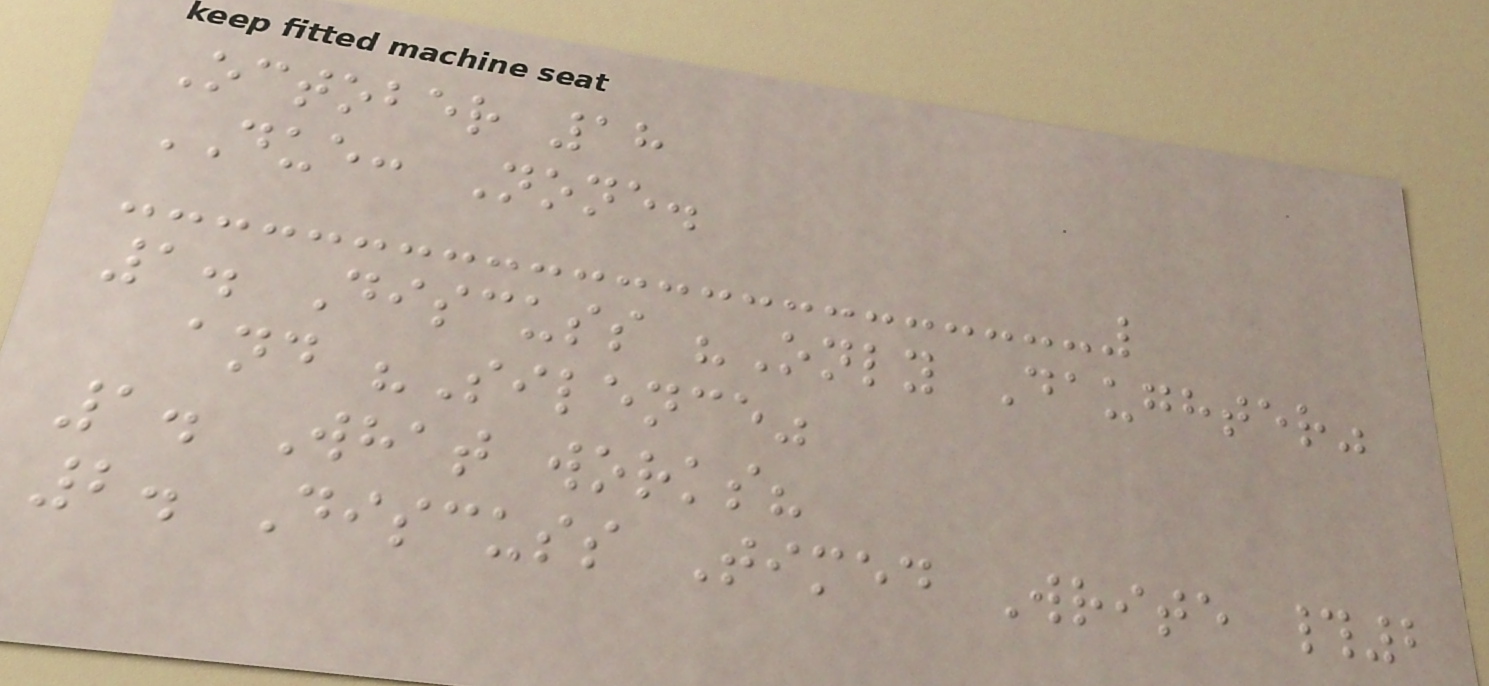October 18
DUE: None.
1. Discuss "Only Daughter"
and "Silence"
1. What works?
2. Discuss Timed Write #2
